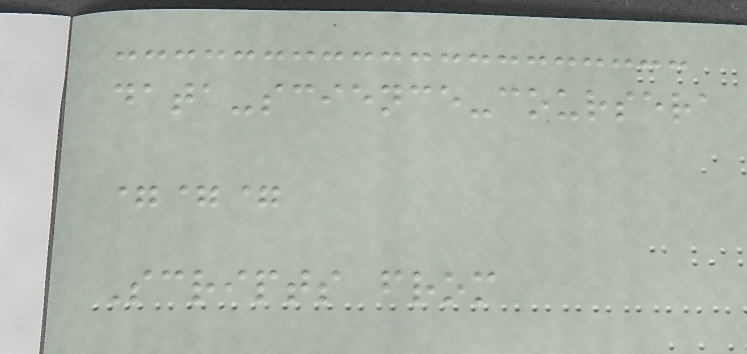data-science-coursera
===
Scripts from
